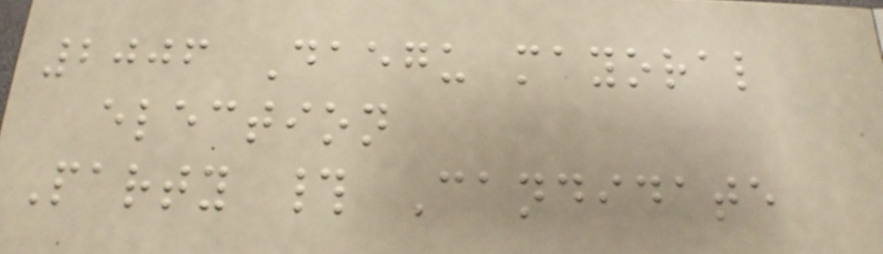2006 Daegu mayoral
election
Party # Candidate
